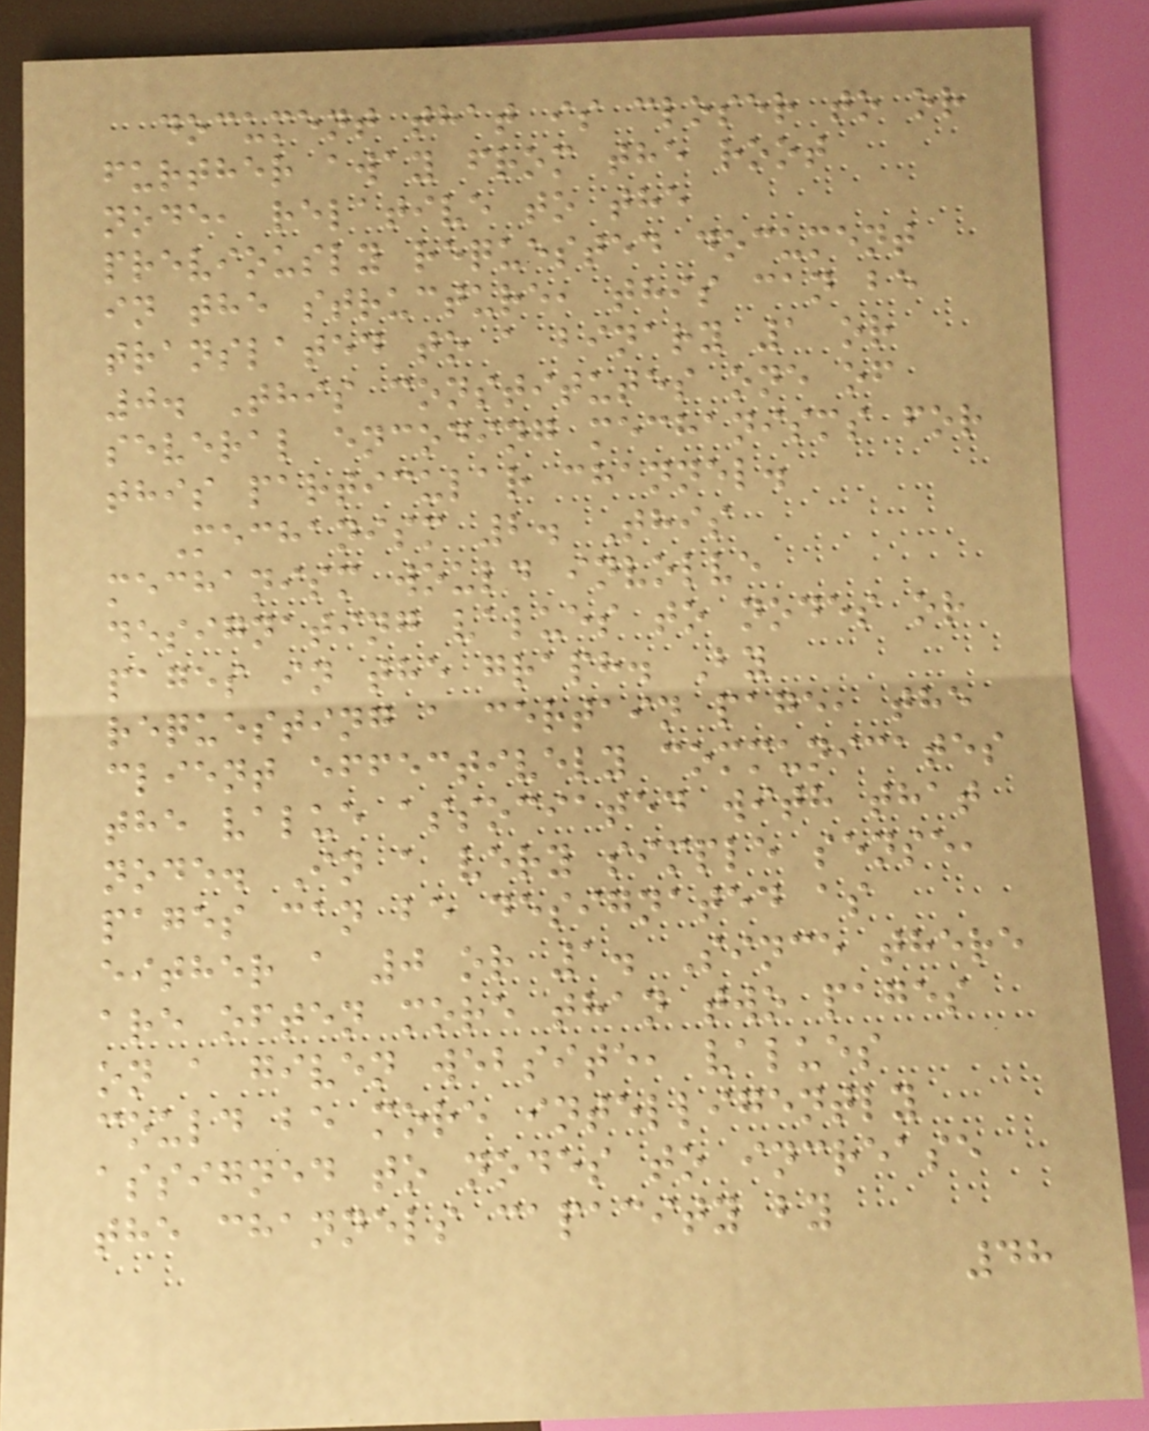document that is closer to or
further away from the root
node, relative to the
previously requested document
in the structure, this can be
translated to a binary 1 or
0. This constitutes one of
several encoding mechanisms for
this particular channel.
Mechanism 2. This
mechanism would involve
designating values to nodes or
pages in the graph. By
requesting a certain page, the
client effectively communicates
the value associated with that
node. In a very simple sense,
pages can be designated as
either a 0 or 1. Since there
are often more than two pages
on a given website, values
could be more intelligently
assigned to nodes to increase
the channels capacity by
48
